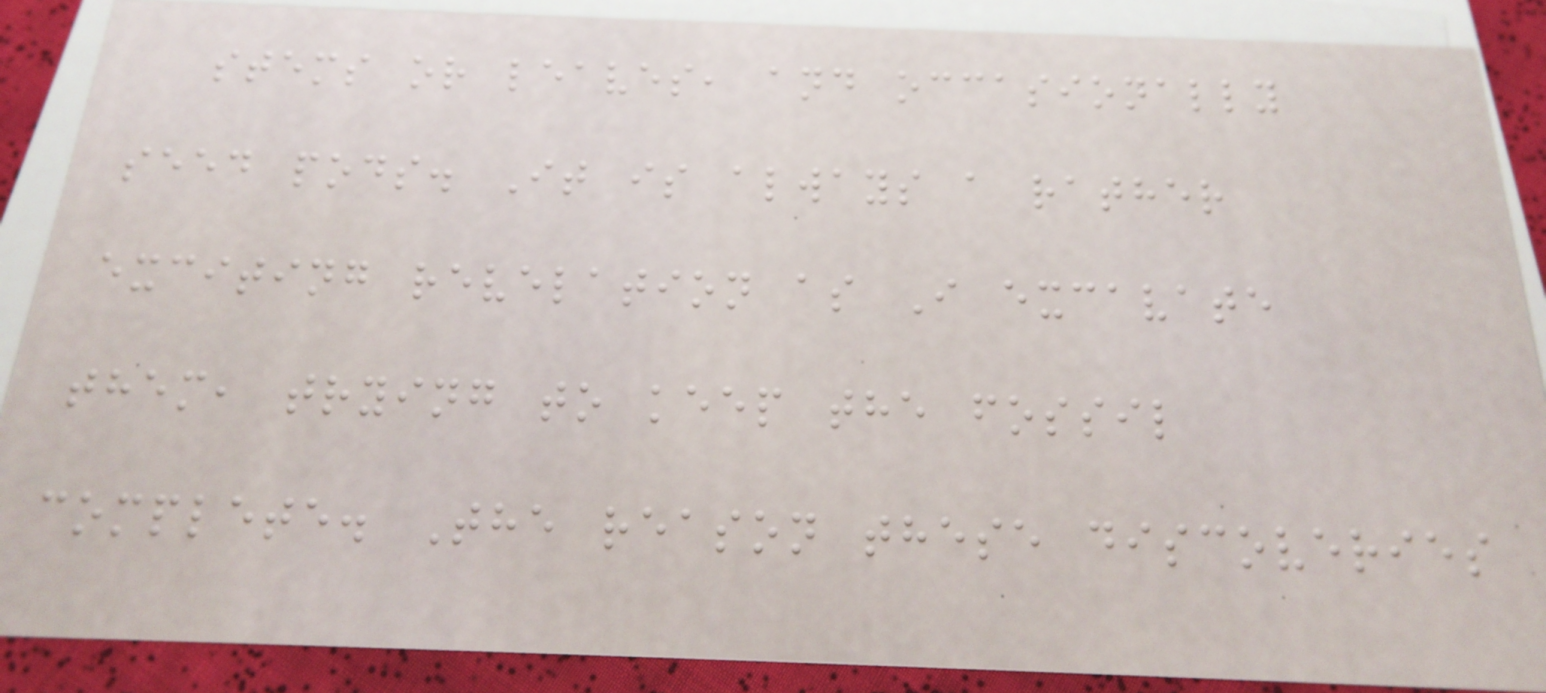stems or leaves, and occasionally
seed pods. It is always a rather
exciting revelation as I excavate
them, trying to keep the fossil
complete. The reason these discoveries
